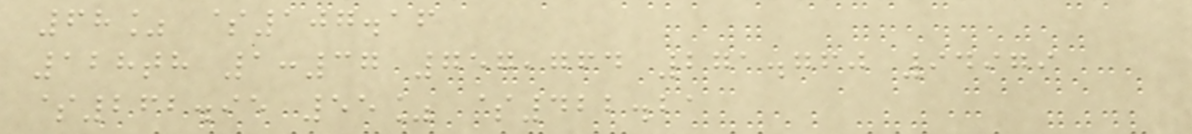68% $107.16
128th 1:37 757,764 271.760 94979
$262.95 55% $422.21
